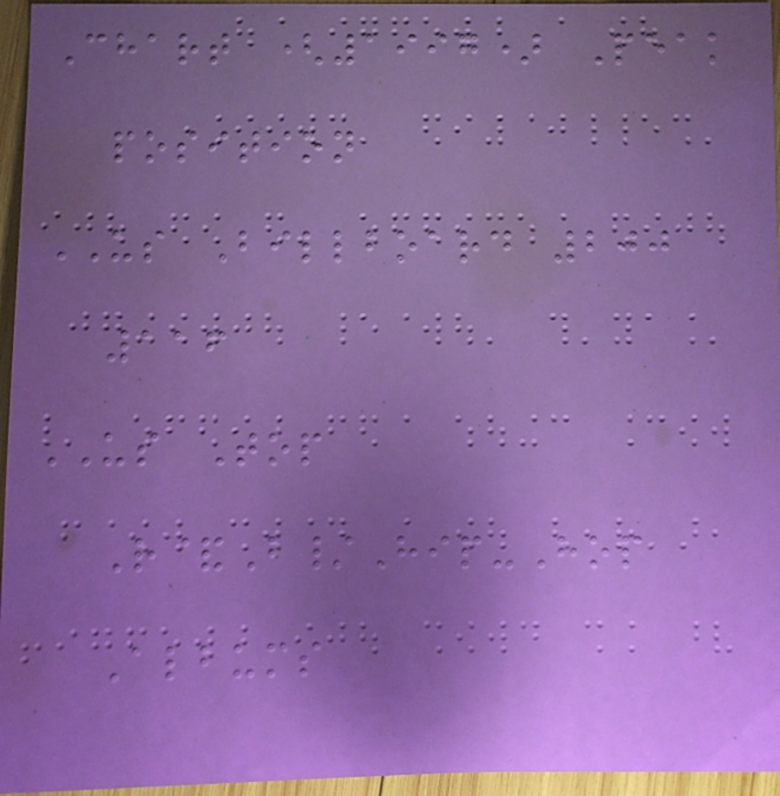Chart (1997) Peak
position
US Billboard 200
116
US Top
R&B/Hip-Hop
Albums
